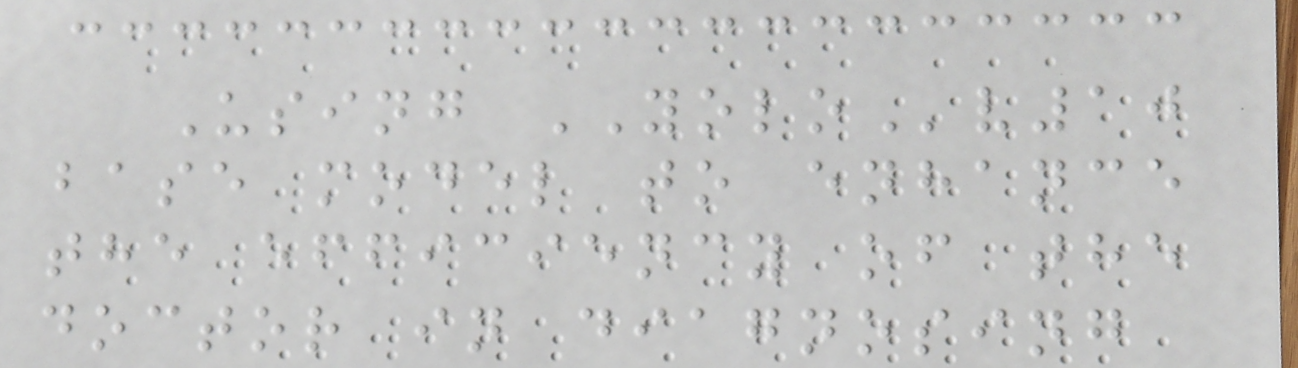Using YOLOv10
base model to enhance
the efficiency of the
doctor in diagnosing
